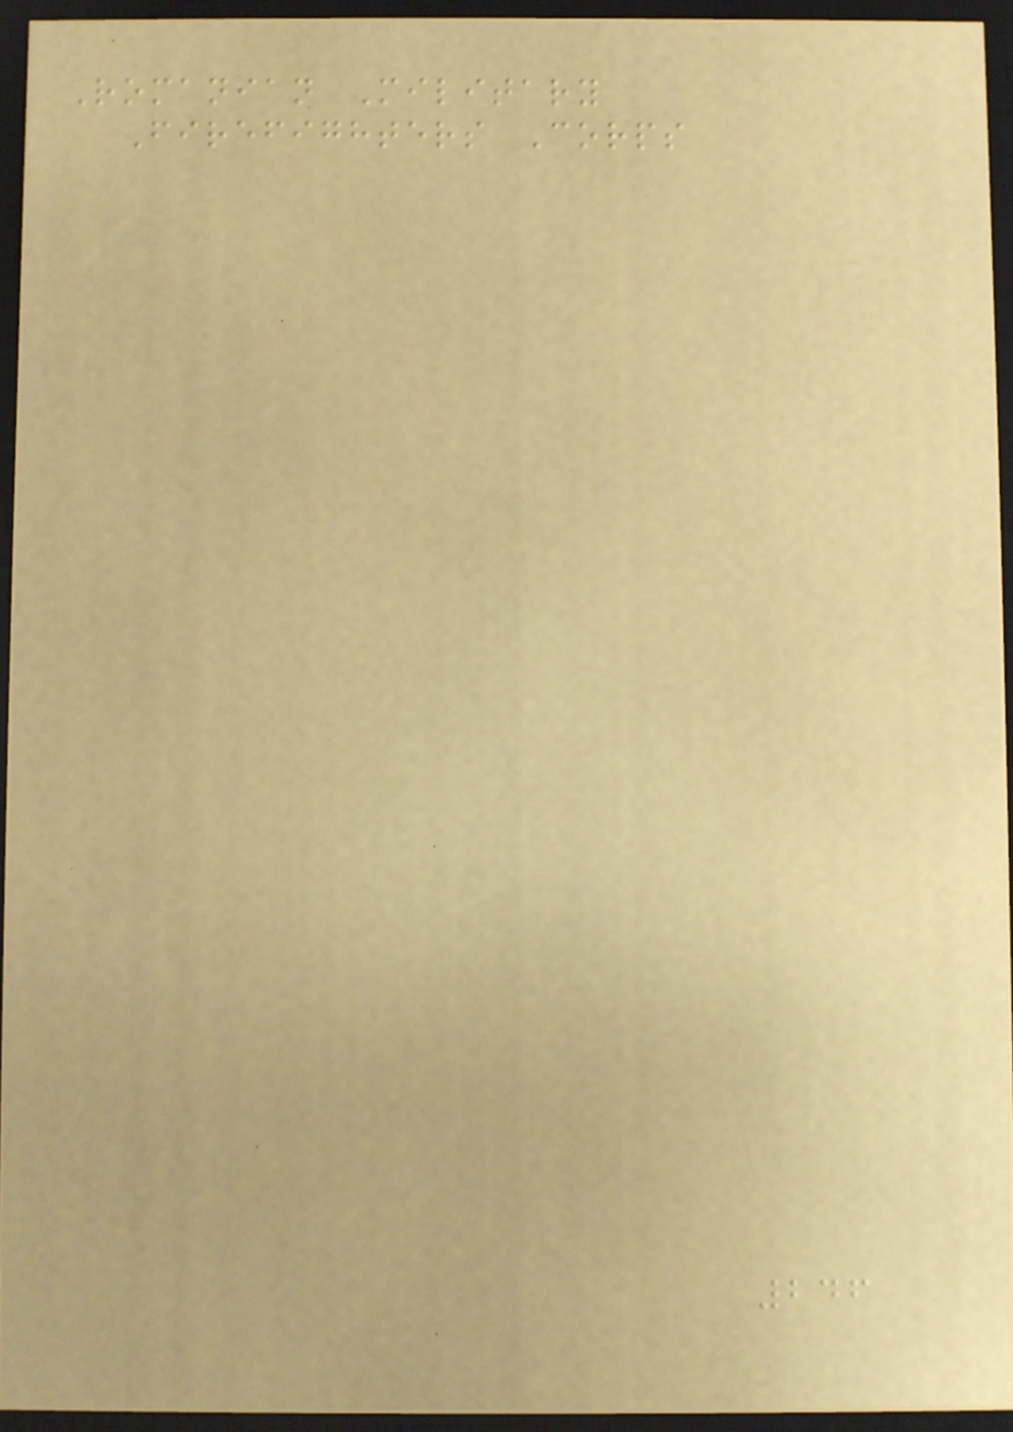Romanian Military
Firefighters Corps
246
